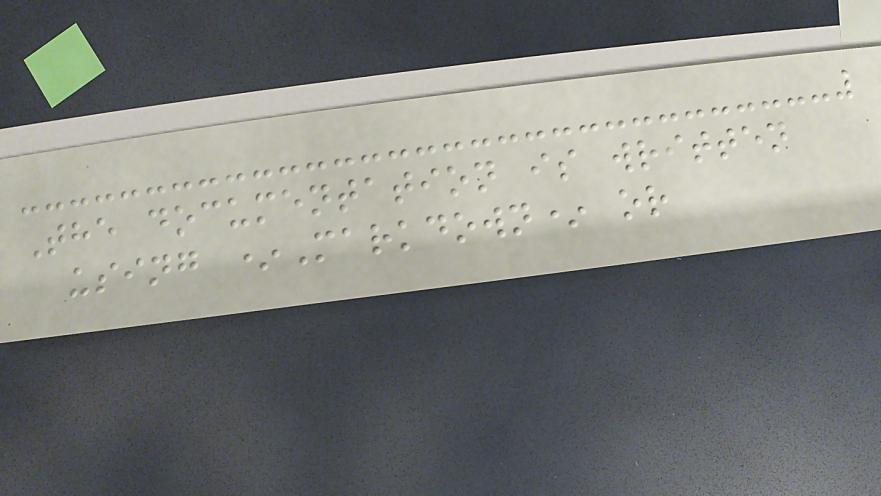The documentation is written
using *Markdown* or
